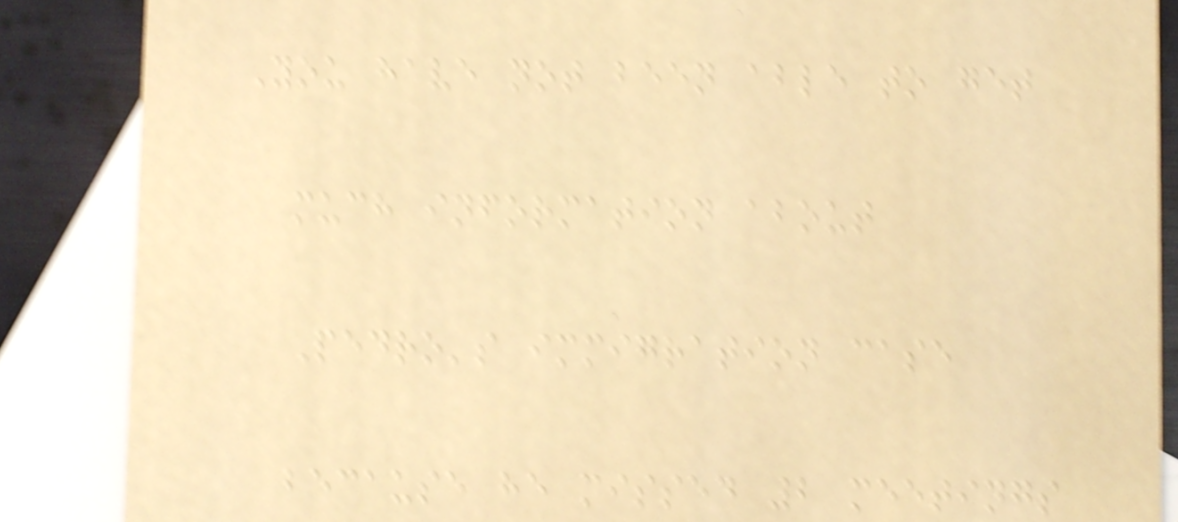You have not been able to get
much information about
Pedro's immigration case
because he missed 2 meetings
